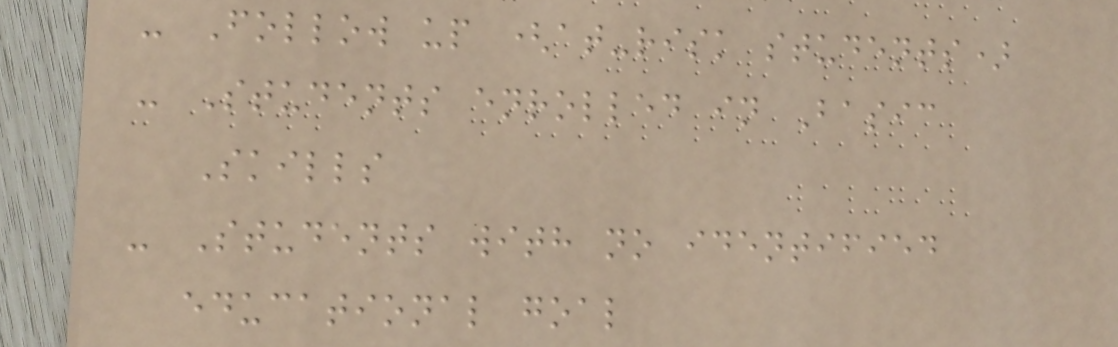- Follow up (at-risk students)
- Students enrolled in Basic
Skills
- Students with no identified
educational goal
